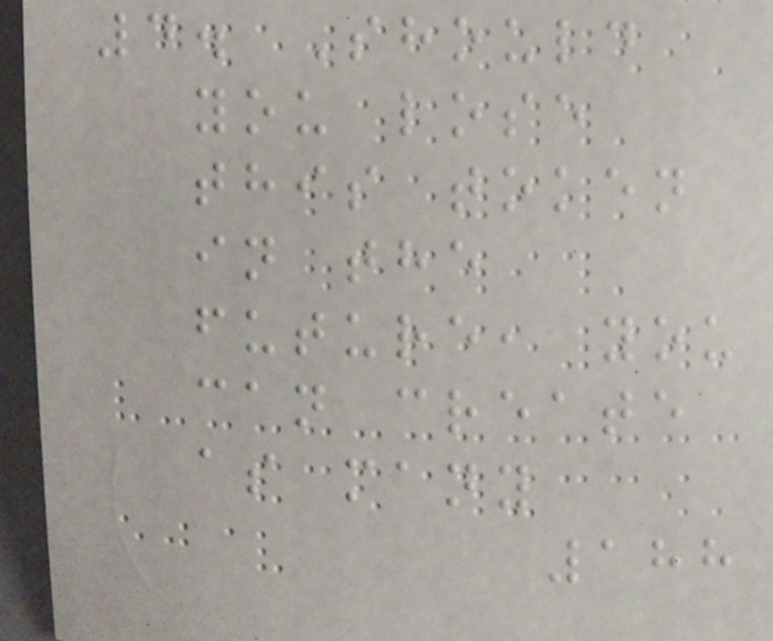4. Should
you lose
this token
in the
future, you
can create
as many
188
